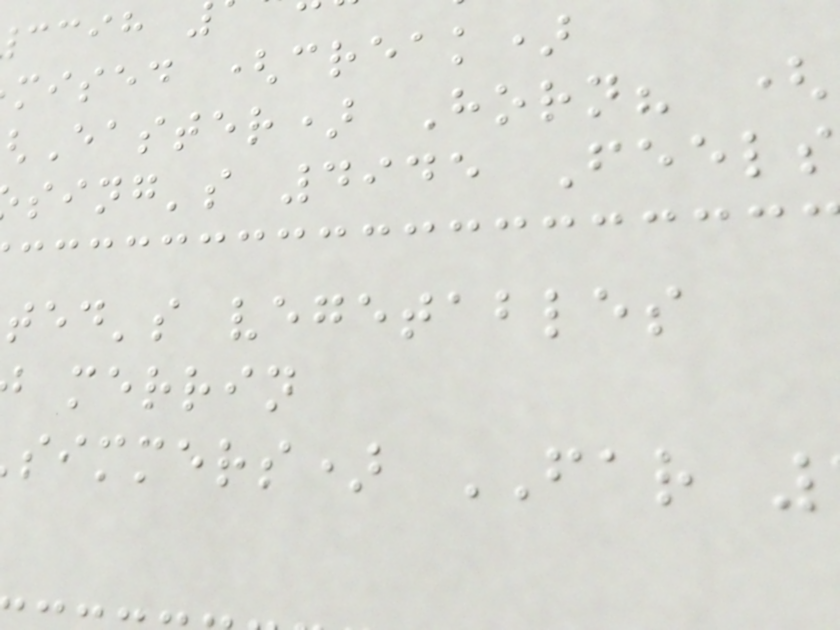mised (creak)
Easter) Horn? (
sing's 4945 Feels
ted's vegetables
merrin
simmers) FAR
